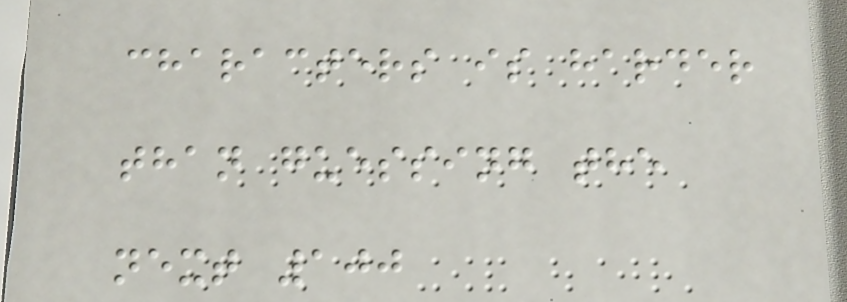characters is harder
than guessing the
next 100
